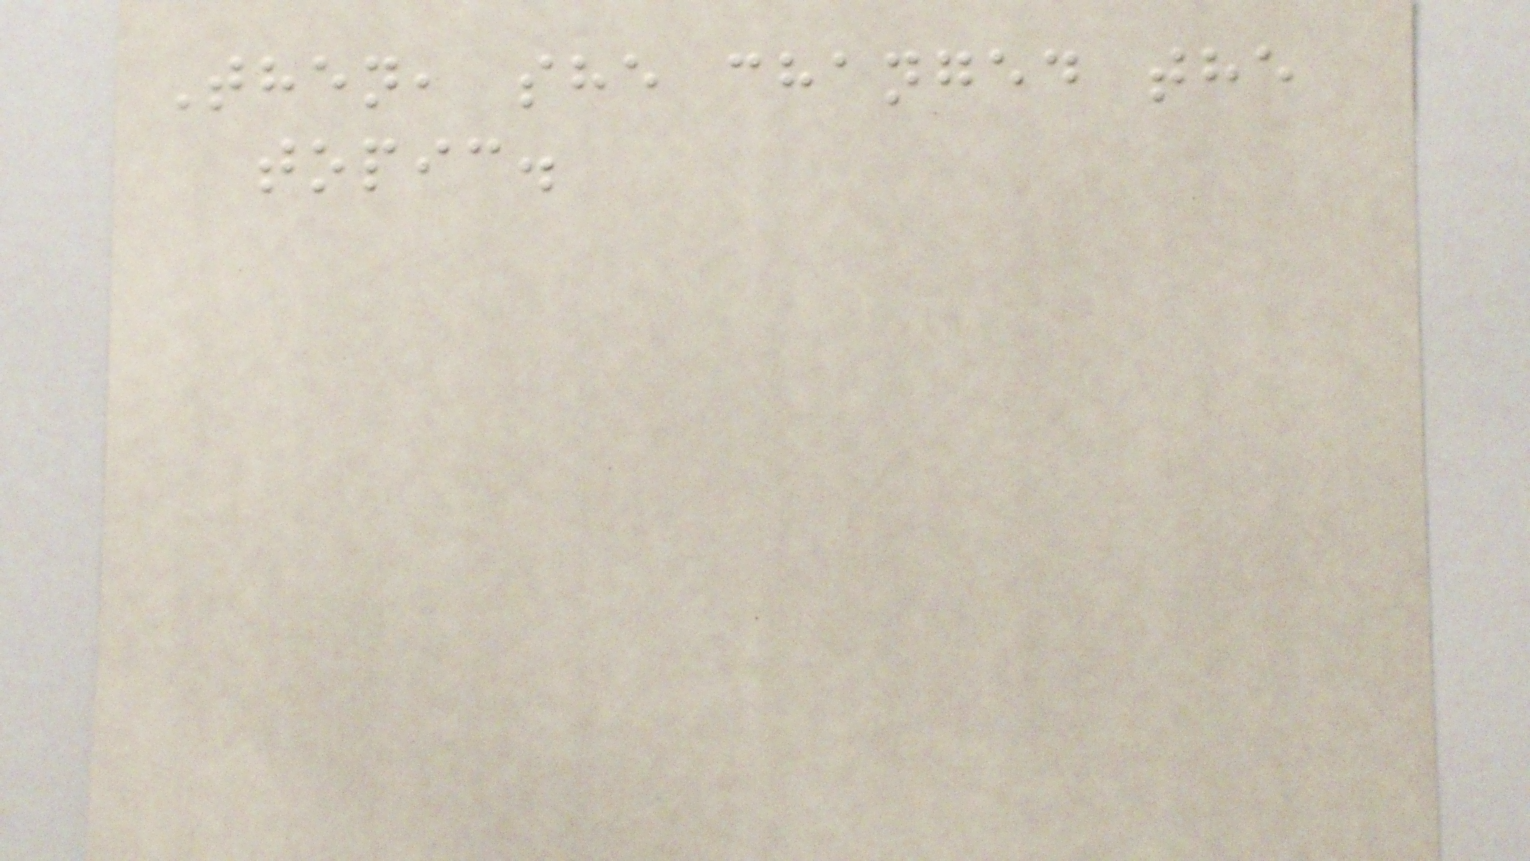Then, she changed the
topic.
